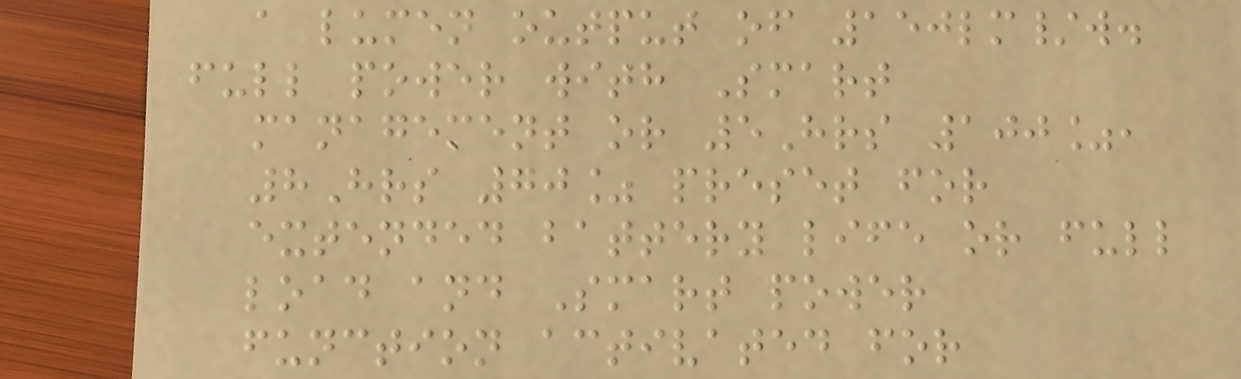a lumen output of 150lm/w.
full power with Smart
management or 5Hrs 100%,
8Hrs 70% preset for
extended battery life or full
load and Smart power
function activated for
